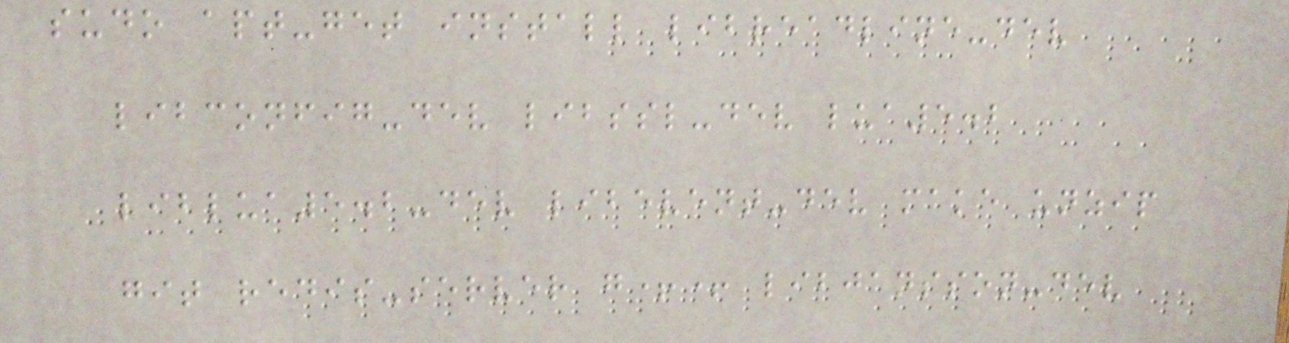sudo apt-get install libreadline-dev
libconfig-dev libssl-dev lua5.2
liblua5.2-dev libevent-dev make unzip
git redis-server g++ libjansson-dev
